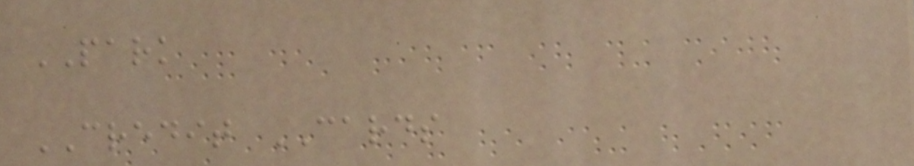PARK
CREDIT CARDS
